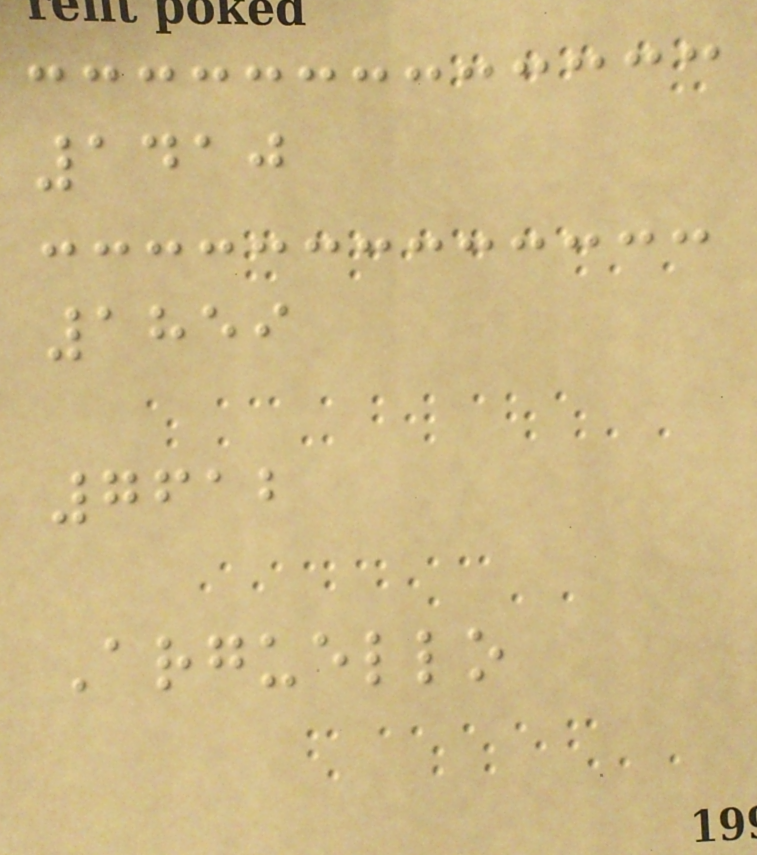1410
1859
7612
Arguello
